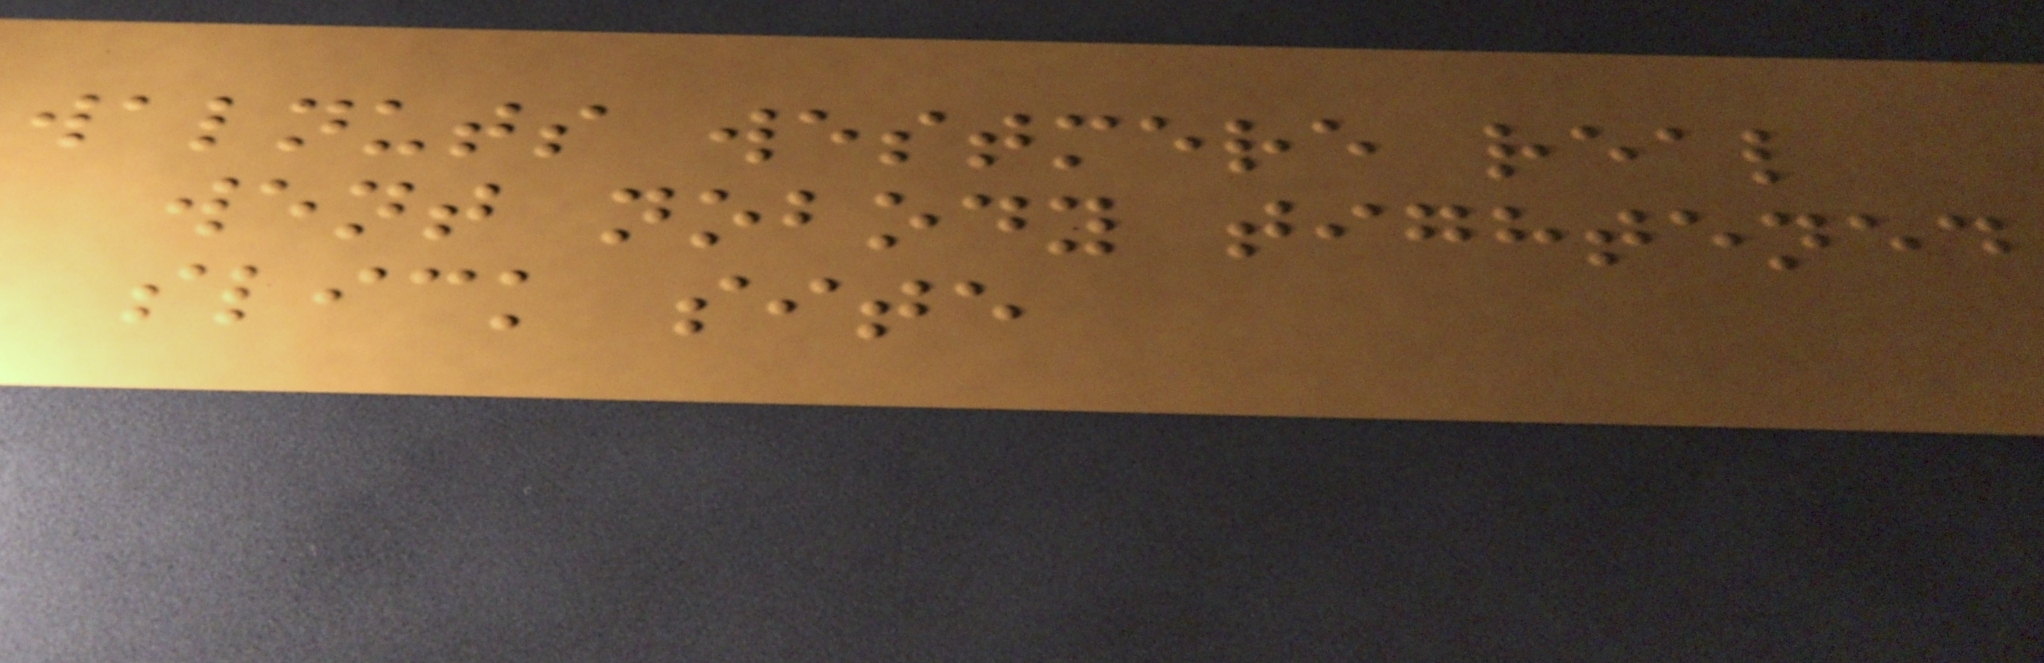walnuts westmere real
went nobody tightened
slick site
